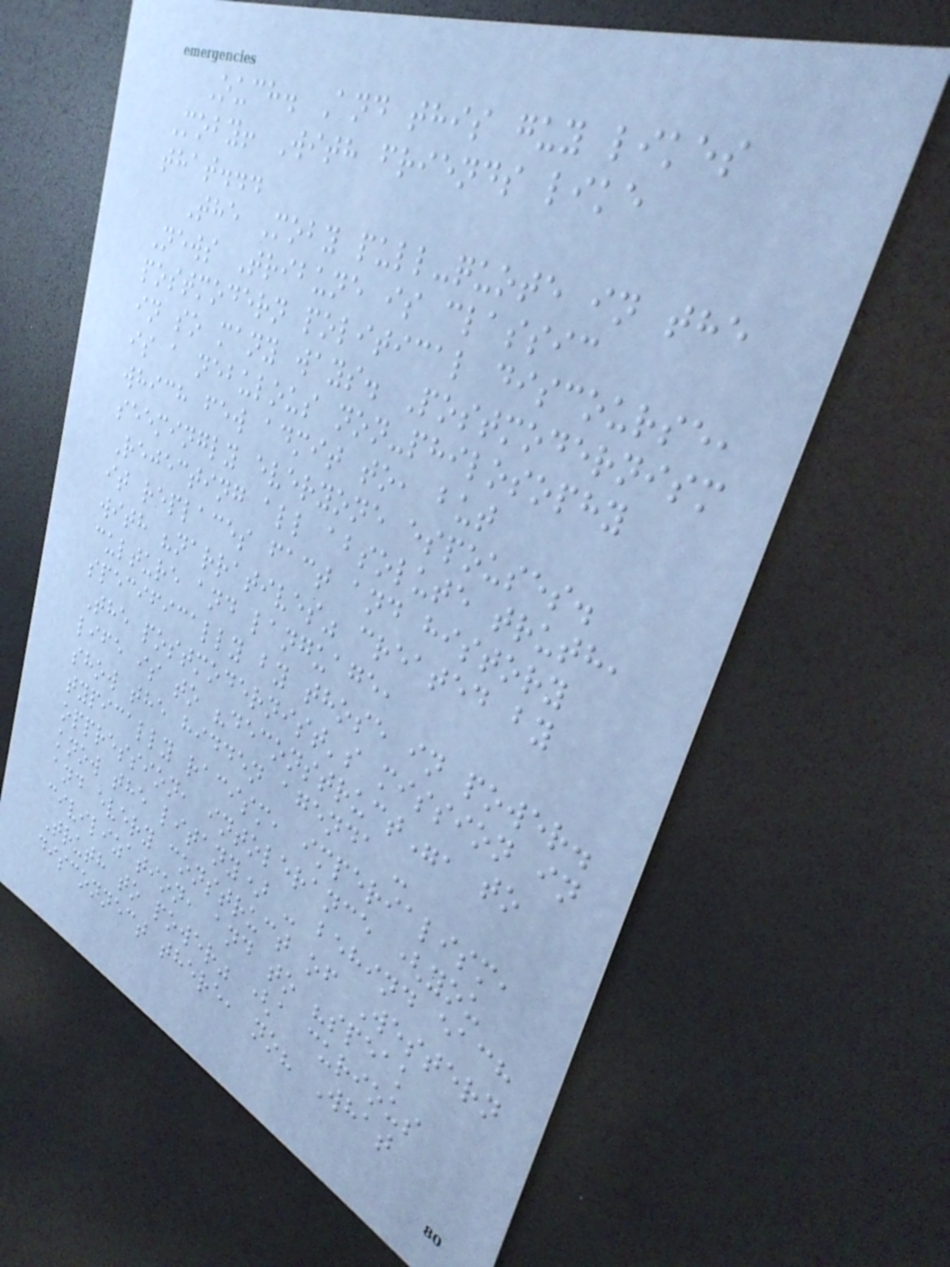Ouch. And this guy likes
Moby! With friends like
that...
The Moby pull-quote in the
News Tribune is classic
postmodern political discourse,
in so many ways. Postmodernism
is a nebulous non-philosophy
which few admit to, but
seemingly everyone espouses.
Rejecting all absolute truth,
it replaces fact and history
with "narratives" created by
culture and language,
specifically by those in power.
The postmodernist's mission in
life is to "deconstruct", to
show the hidden agenda -
typically racism, imperialism,
oppression, intolerance (you
know the litany) - behind each
and every construct of Western
civilization, and to "speak
Truth to power" (a curious
disconnect there, no? What
